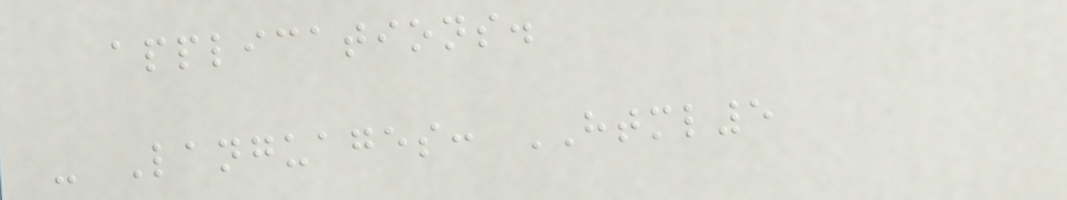applications.
- Languages: HTML5
